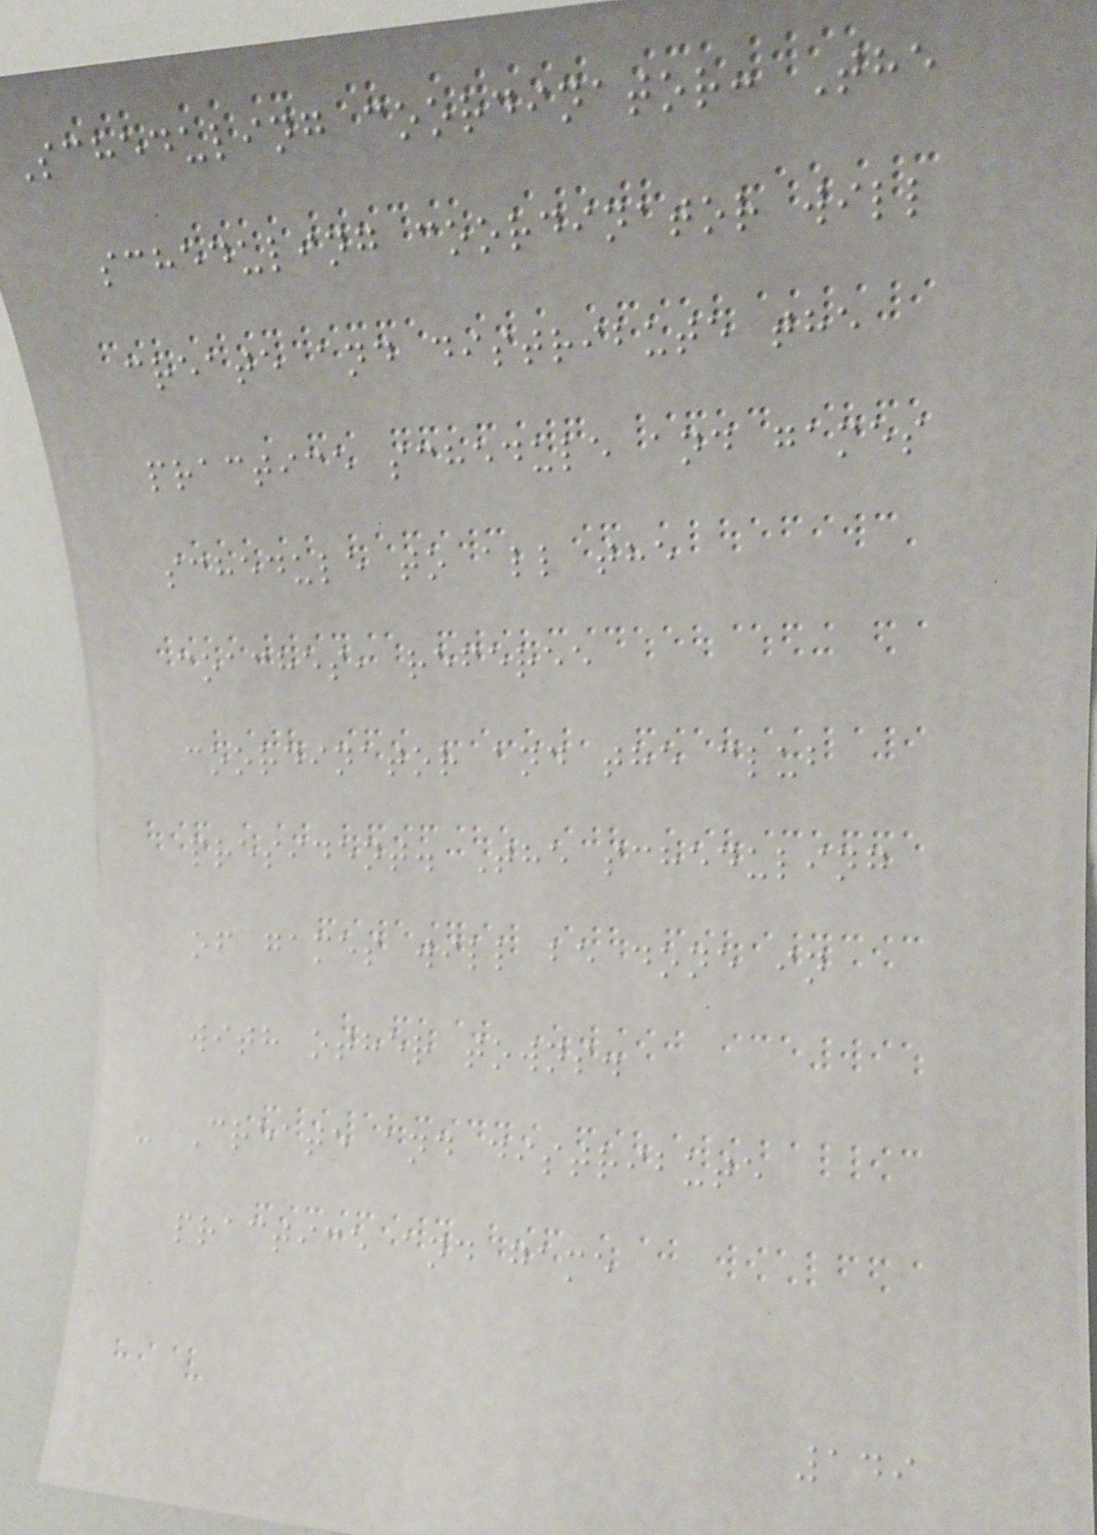Scheduling coordinator: The
scheduling coordinator will
create and distribute the
practice schedule and games
schedule to all the
coaches, referee
coordinator and the club
president. The scheduling
of games will be done in
with other towns.
- Create and distribute
practice and game
149
